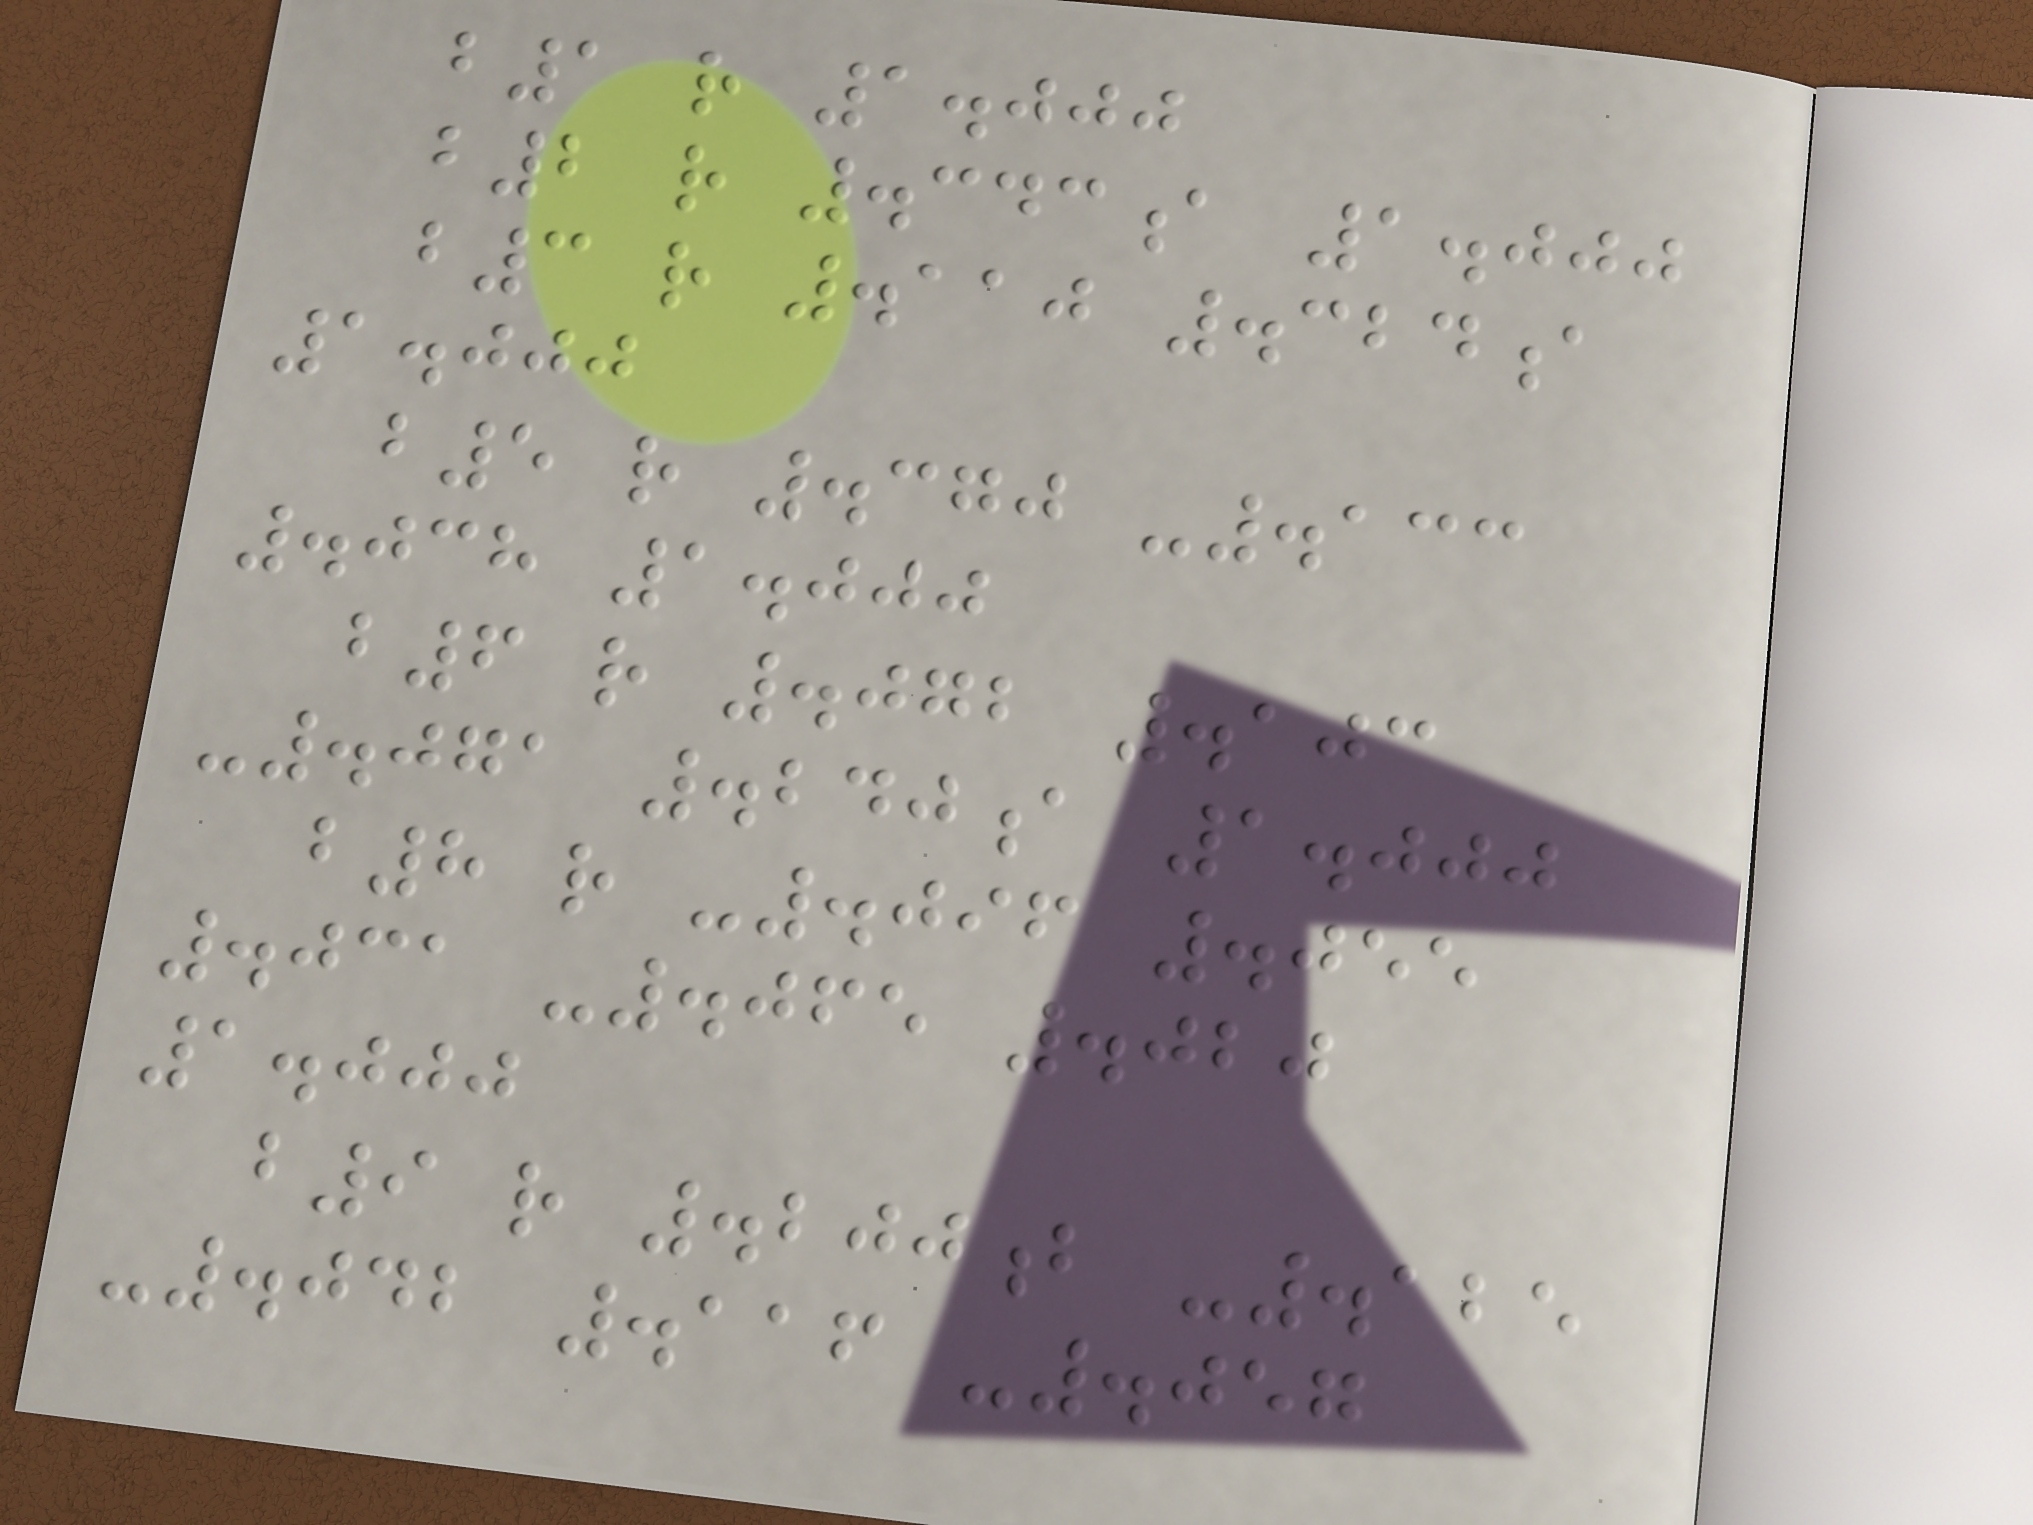b1 r 1.000
b2 r .343a 1.000
b3 r .110 .324a
1.000
b5 r .370 -.133
.038 1.000
b6 r .072 .103
-.071 .240a 1.000
b8 r -.096 .055
.031 -.065 .020
1.000
b9 r .200b -.125
-.042 .116 -.057
